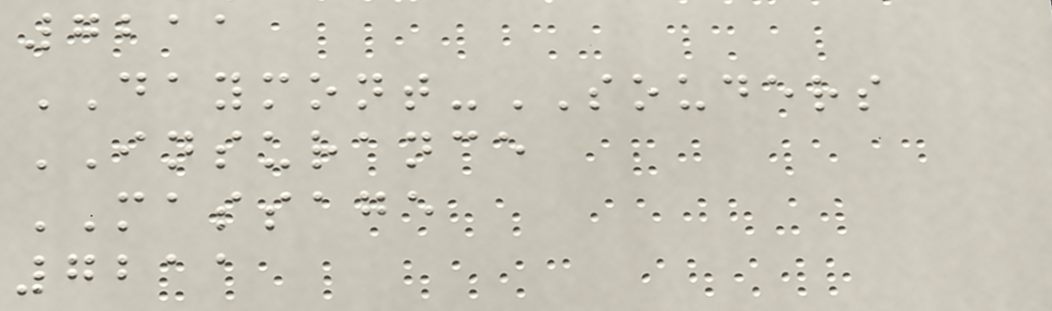7211
DAYMONT-SOUDERS
INSURANCE
MASSAGE
7211
